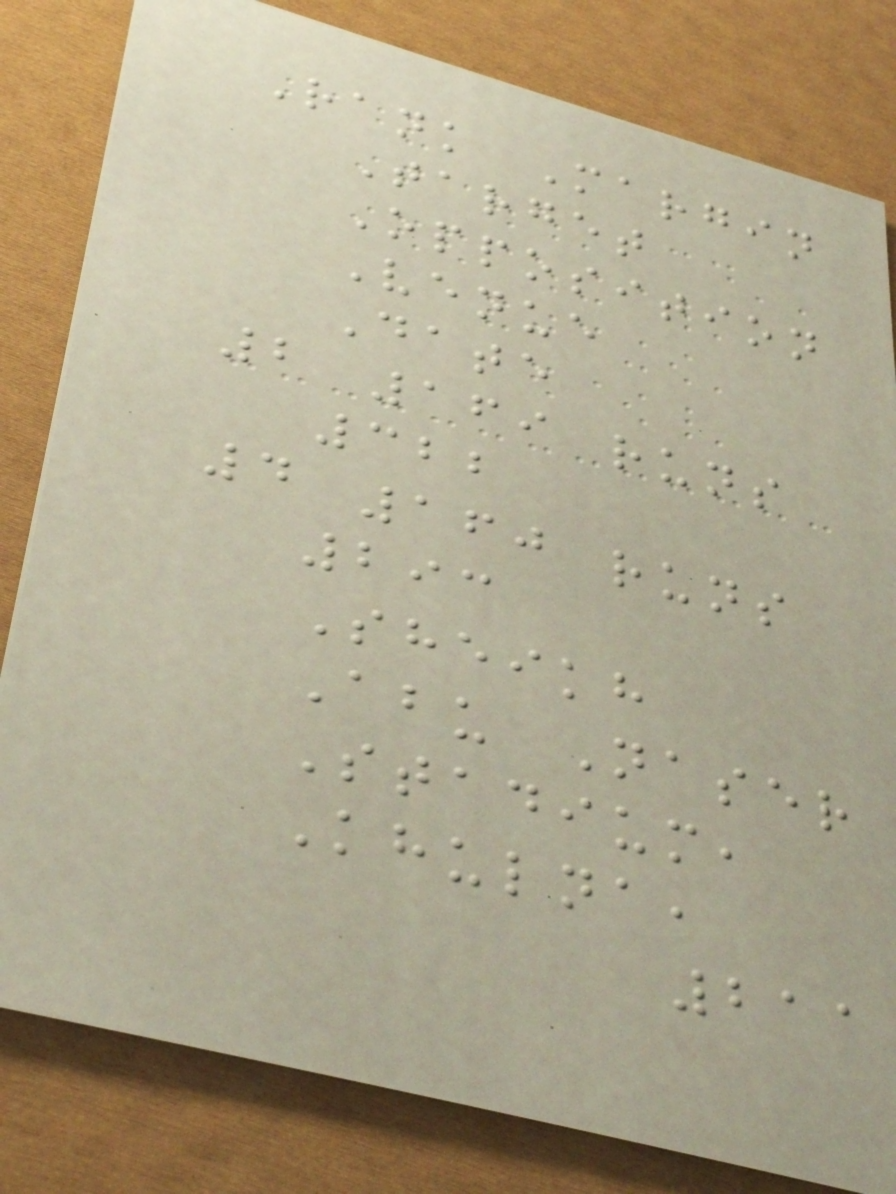Rank Margin
Target
Opposition
Venue
Date
2 169 runs
322
4 160 runs
293
Sheikh
Abu Naser
Stadium,
Khulna,
211
